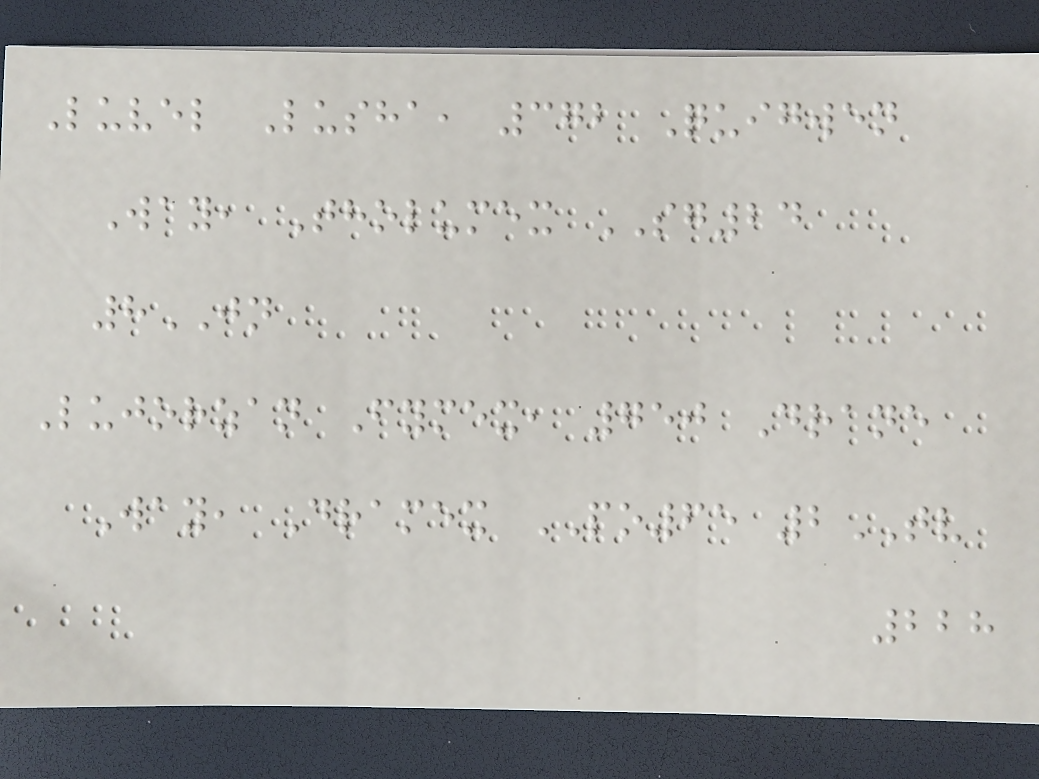Luvel Lusha, 372 Quigwen
Way, Tholumex SG24
8JN
Lujorzan Fymex, 750 Drane
Way, Dramex PO65 2TV
228
